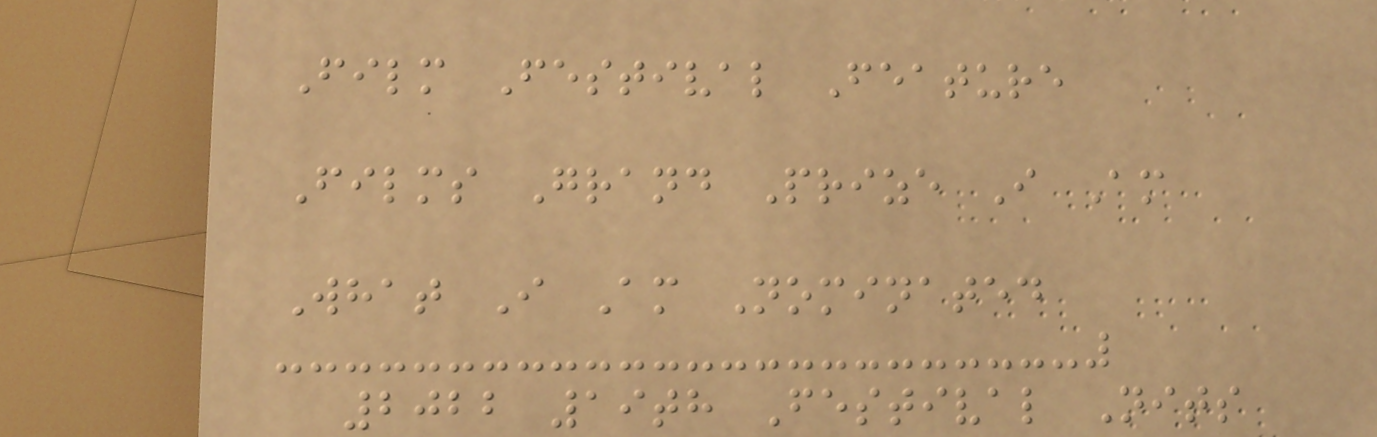Film Festival Feature
Films Grand Prize I Am
What I Am Nominated
2022 19th Festival Nits
